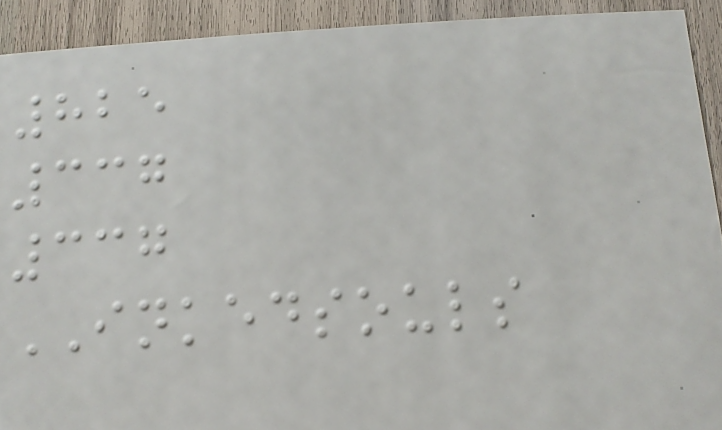825
337
337
INKEDSOULS
